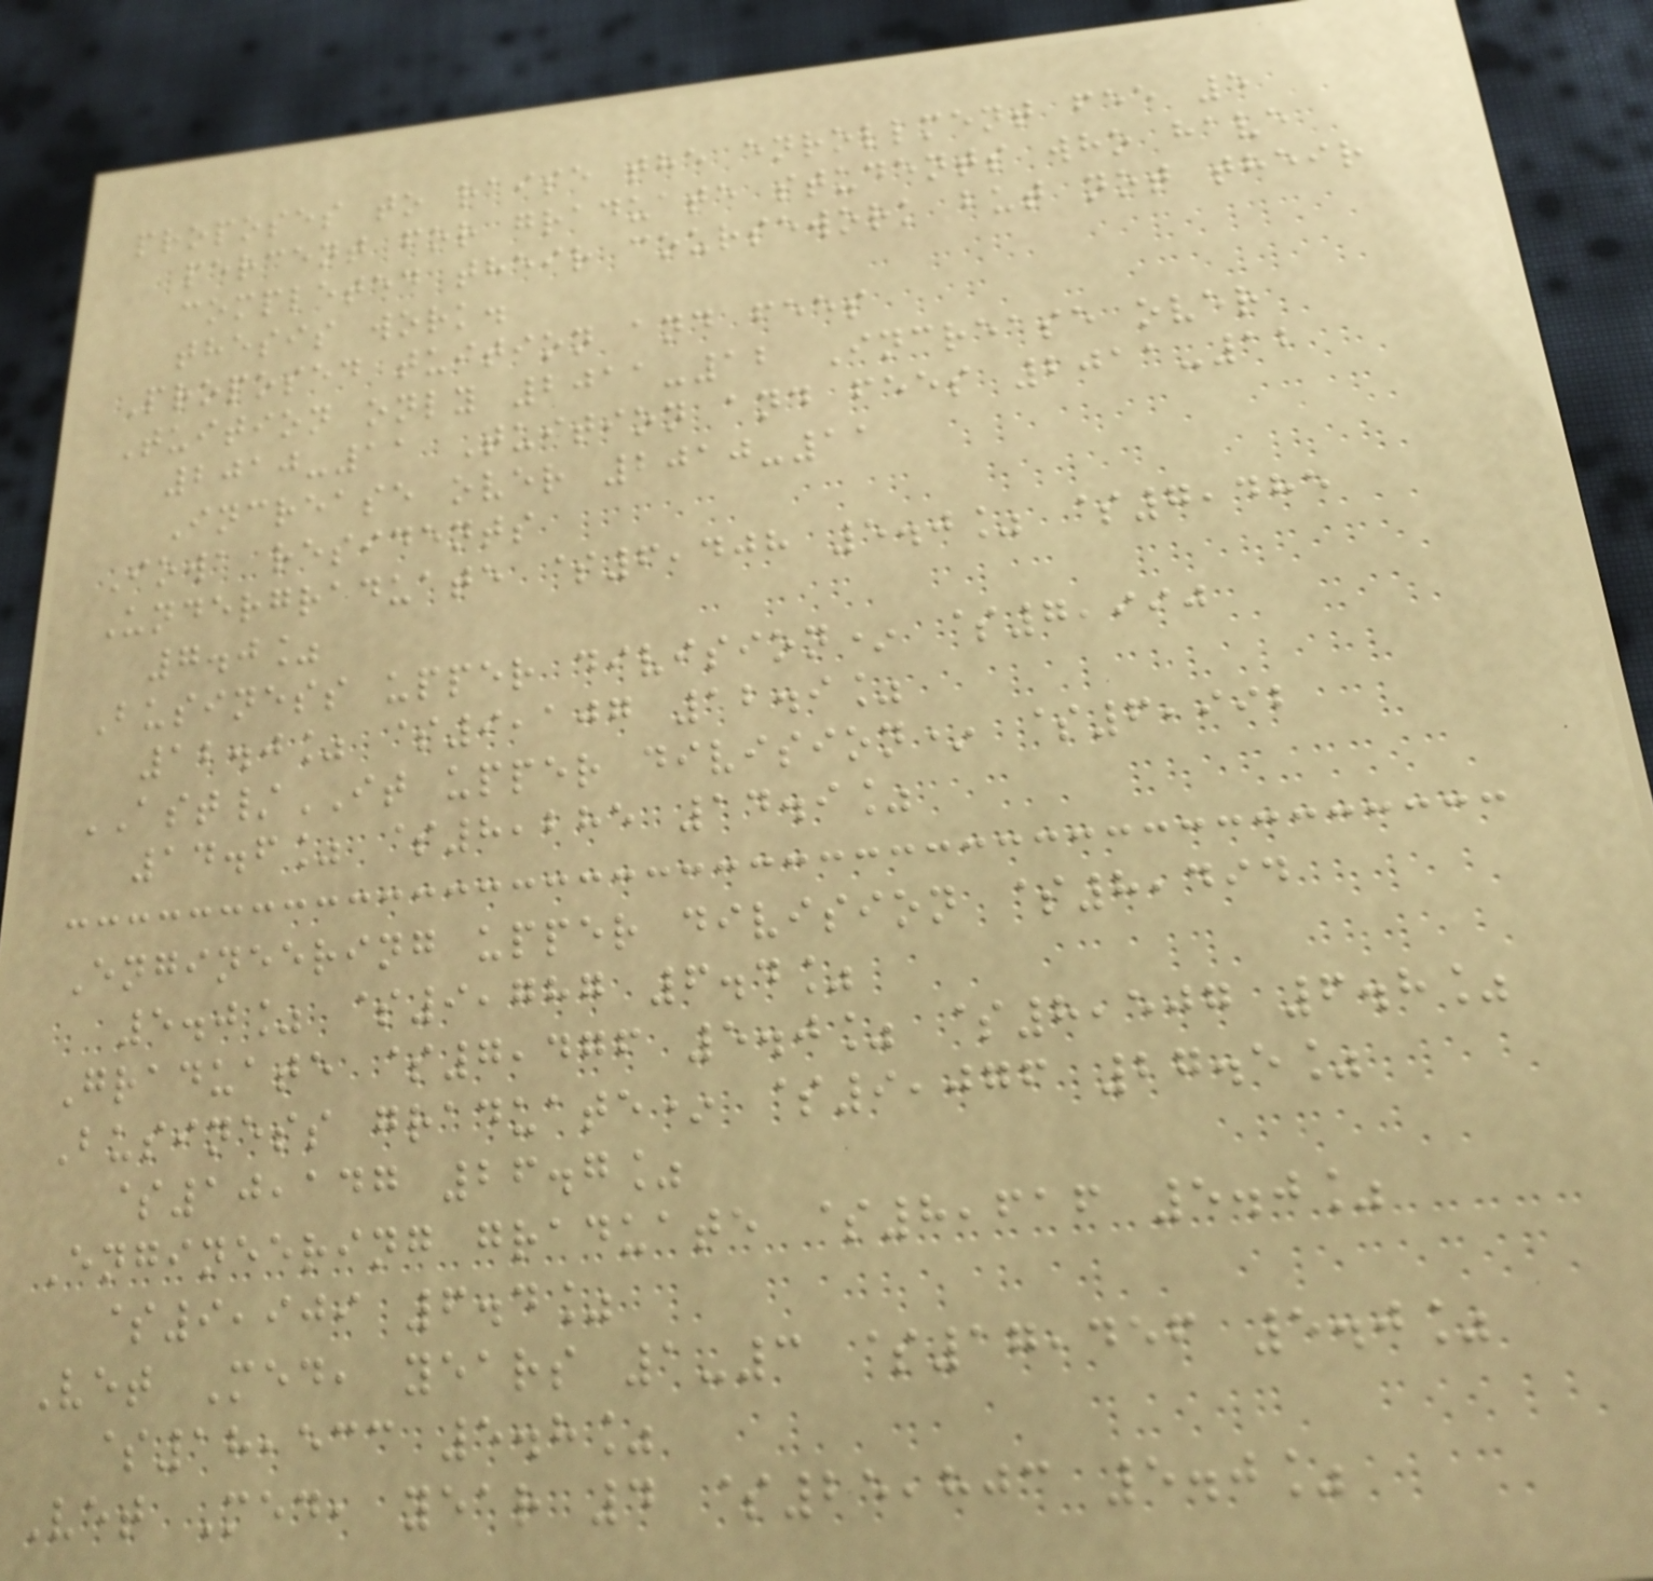proposes to raise the enrollment fee 5
percent for graduate students who have
completed their coursework but not their
thesis work.
Proposed tuition and fees
Tuition only 2011-12 Increase over
2010-11 Tuition and fees 2011-12
Increase over 2010-11
Iowa residents
Undergraduate $6,408 5.0% $7,485
7.0%
Business upper division* $7,990
12.0% $9,107 12.9%
AST/IT upper division* $6,992
14.6% $8,285 14.9%
Engineering upper division $8,494
5.0% $9,787 6.4%
Graduate $7,476 5.0% $8,507 6.8%
Business graduate* $9,076 27.5%
$10,147 26.7%
Engineering graduate $8,616 5.0%
$9,909 6.4%
Vet Med, years 1-3 $17,456 5.0%
$18,533 5.8%
Vet Med, year 4 $25,803 5.0%
